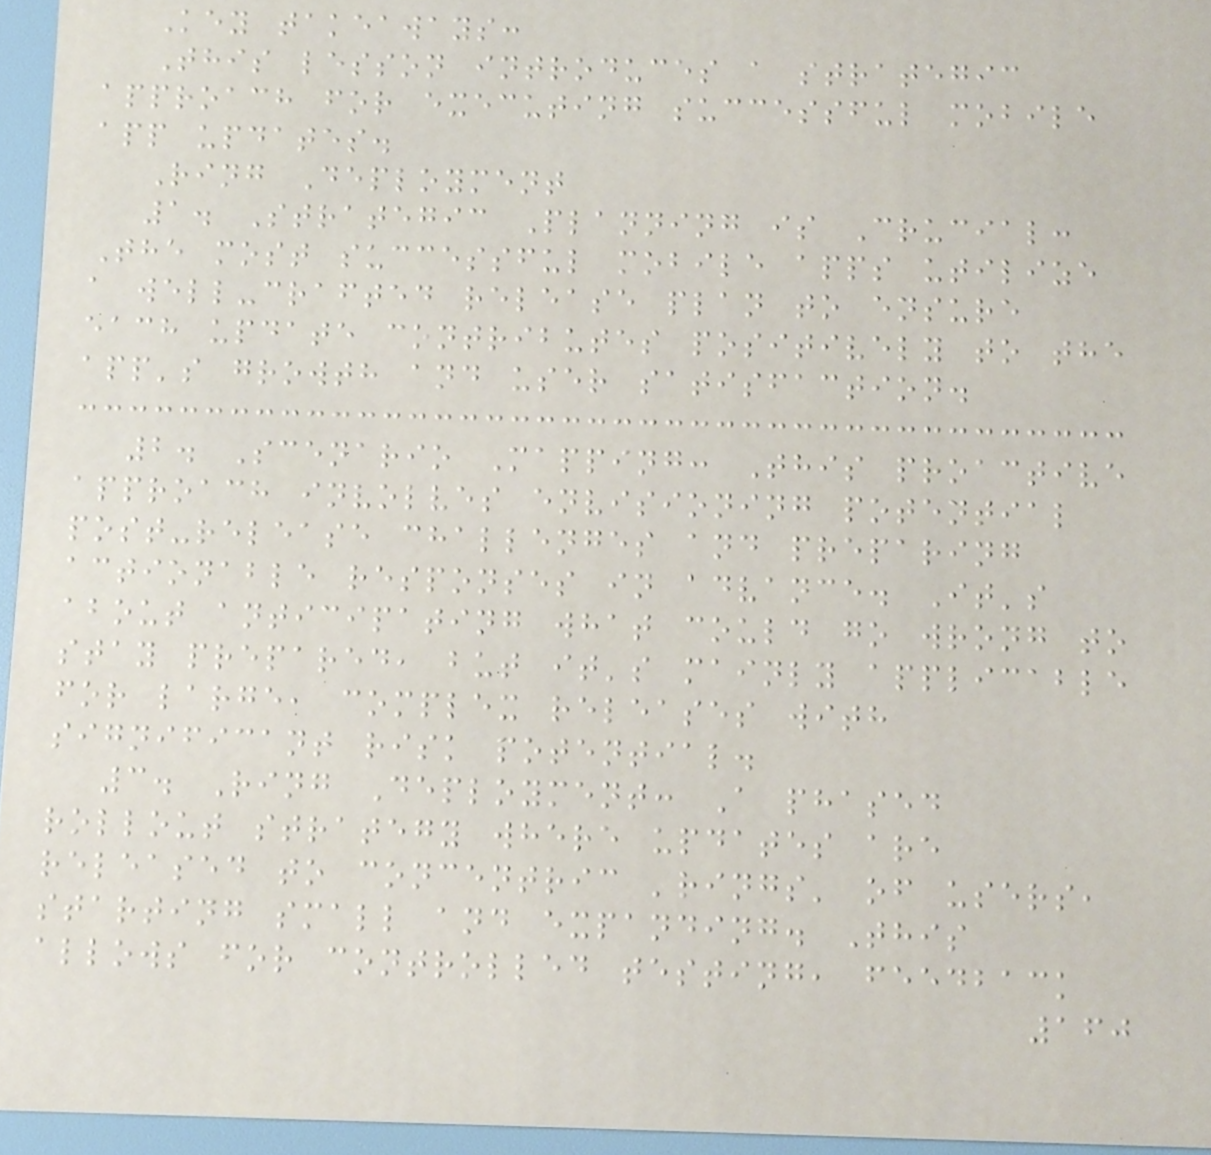Key takeaways:
This lesson introduces a strategic
approach for executing successful mobile
app updates.
Ring Deployment
1. Strategic Planning is Crucial:
The most successful mobile apps utilize
a well-crafted release plan to ensure
each update contributes positively to the
app's growth and user satisfaction.
2. Scenario Mapping: This proactive
approach involves envisioning potential
post-release challenges and preparing
actionable responses in advance. It's
about anticipating what could go wrong to
stay prepared, but it's mainly applicable
for large, complex releases with
significant risk potential.
3. Ring Deployment: A phased
rollout strategy where updates are
released to concentric 'rings' of users,
starting small and expanding. This
allows for controlled testing, feedback
160
